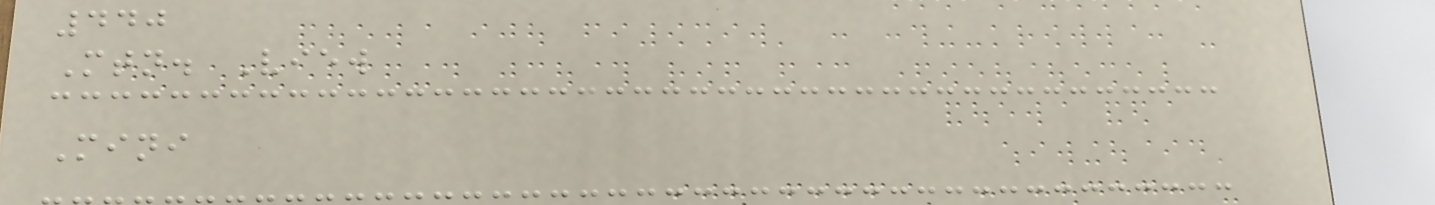440
Mtn. View
Mini
